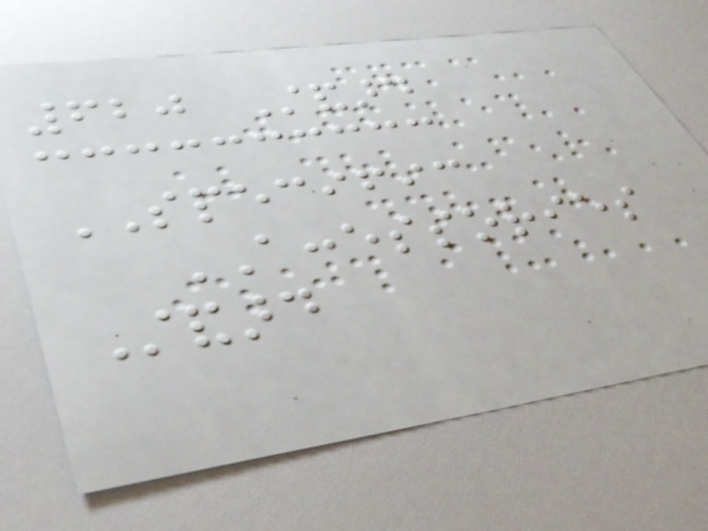620 Standard
SPECIFIC
ACCESSORIES
Standard
